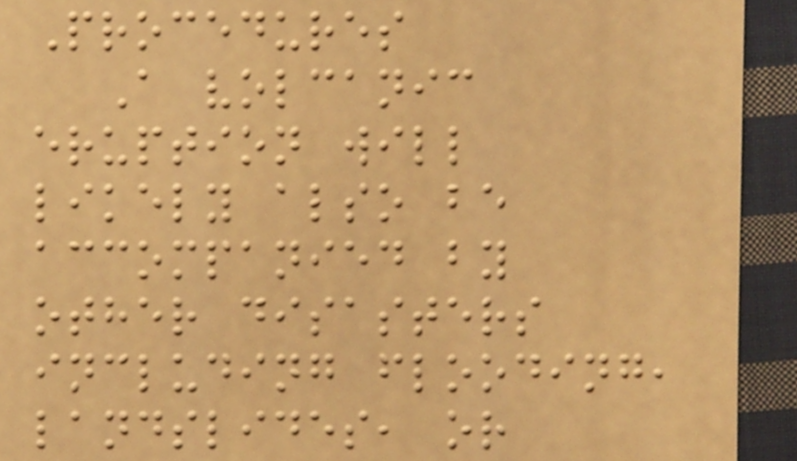Procedures
A volcanic
eruption will
likely also be
accompanied by
other disasters
including flooding,
landslides, or
